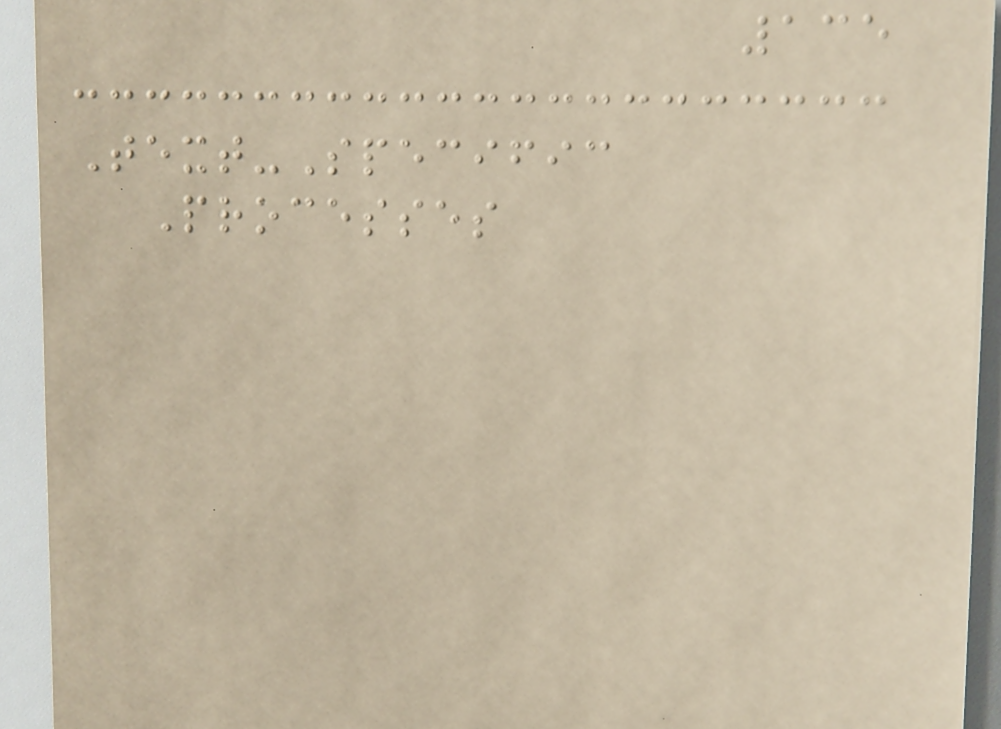135
Text-Specific
Processes
